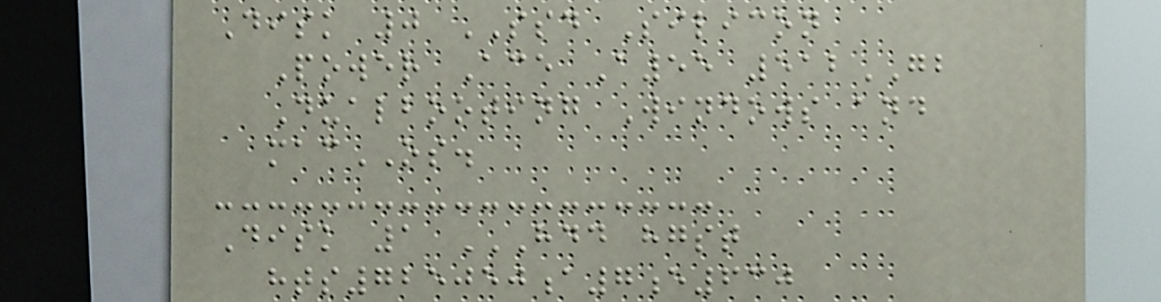Disk 0 SSD Silicon
Power Ace A55 512GB
Dualbooting Windows and
macOS.
Disk 1 HDD HGST
HTS725050A7E630
